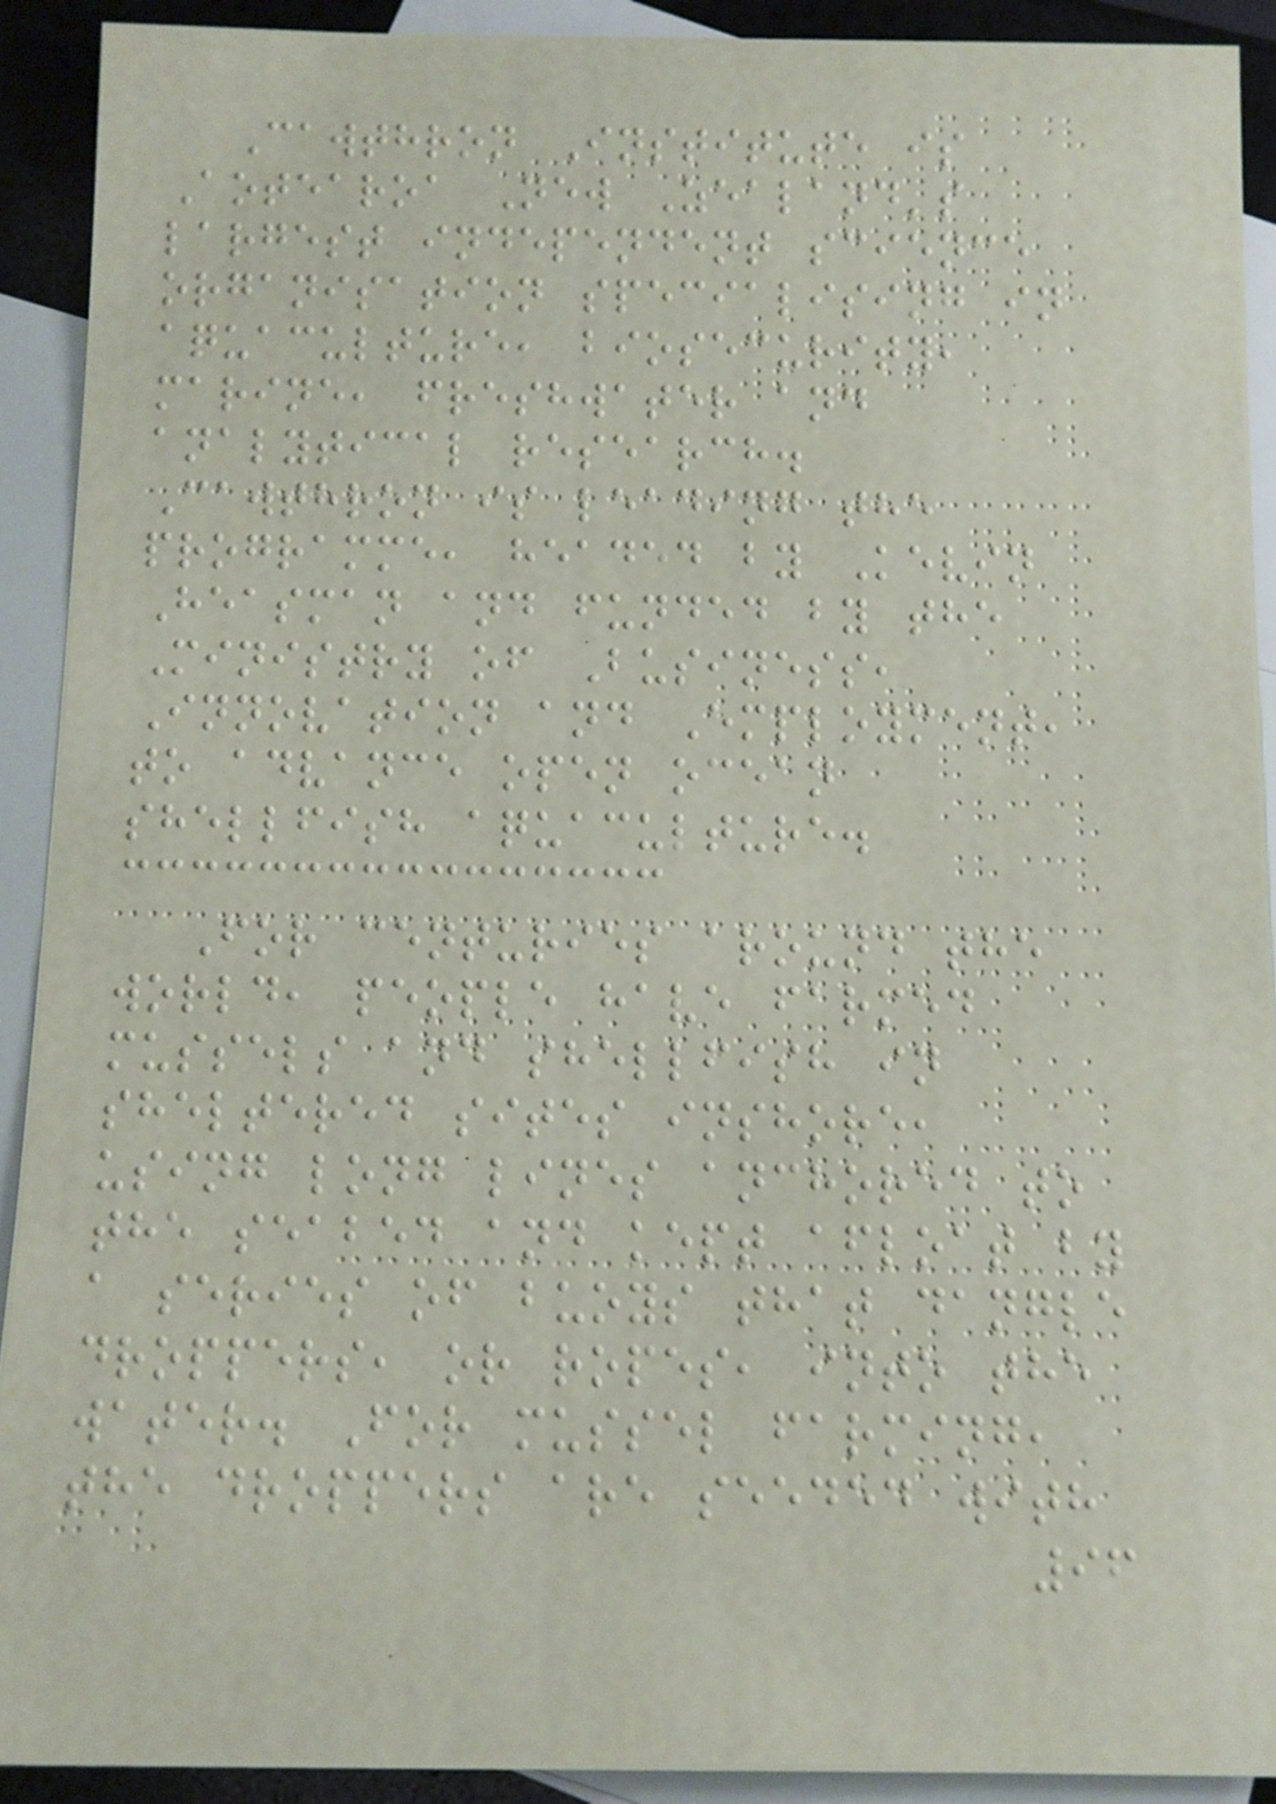Cawthron Institute is
Aotearoa New Zealand's
largest independent science
organisation specialising in
aquaculture, biosecurity,
marine, freshwater and
analytical research.
Cawthron is leading the
programme, headed by Kevin
Heasman and funded by the
Ministry of Business,
Innovation and Employment,
to advance open ocean
shellfish aquaculture.
For centuries around the
world, people have farmed
mussels and shellfish in
sheltered sites inshore,
using long lines anchored to
the seabed and kept afloat by
a series of buoys that dangle
droppers, or ropes, into the
water. For mussel farming,
the droppers are seeded with
96
